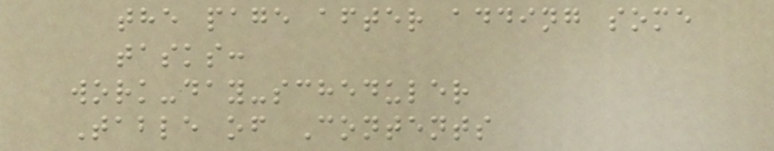the page after adding some
tasks:
work-day-scheduler
Table of Contents
